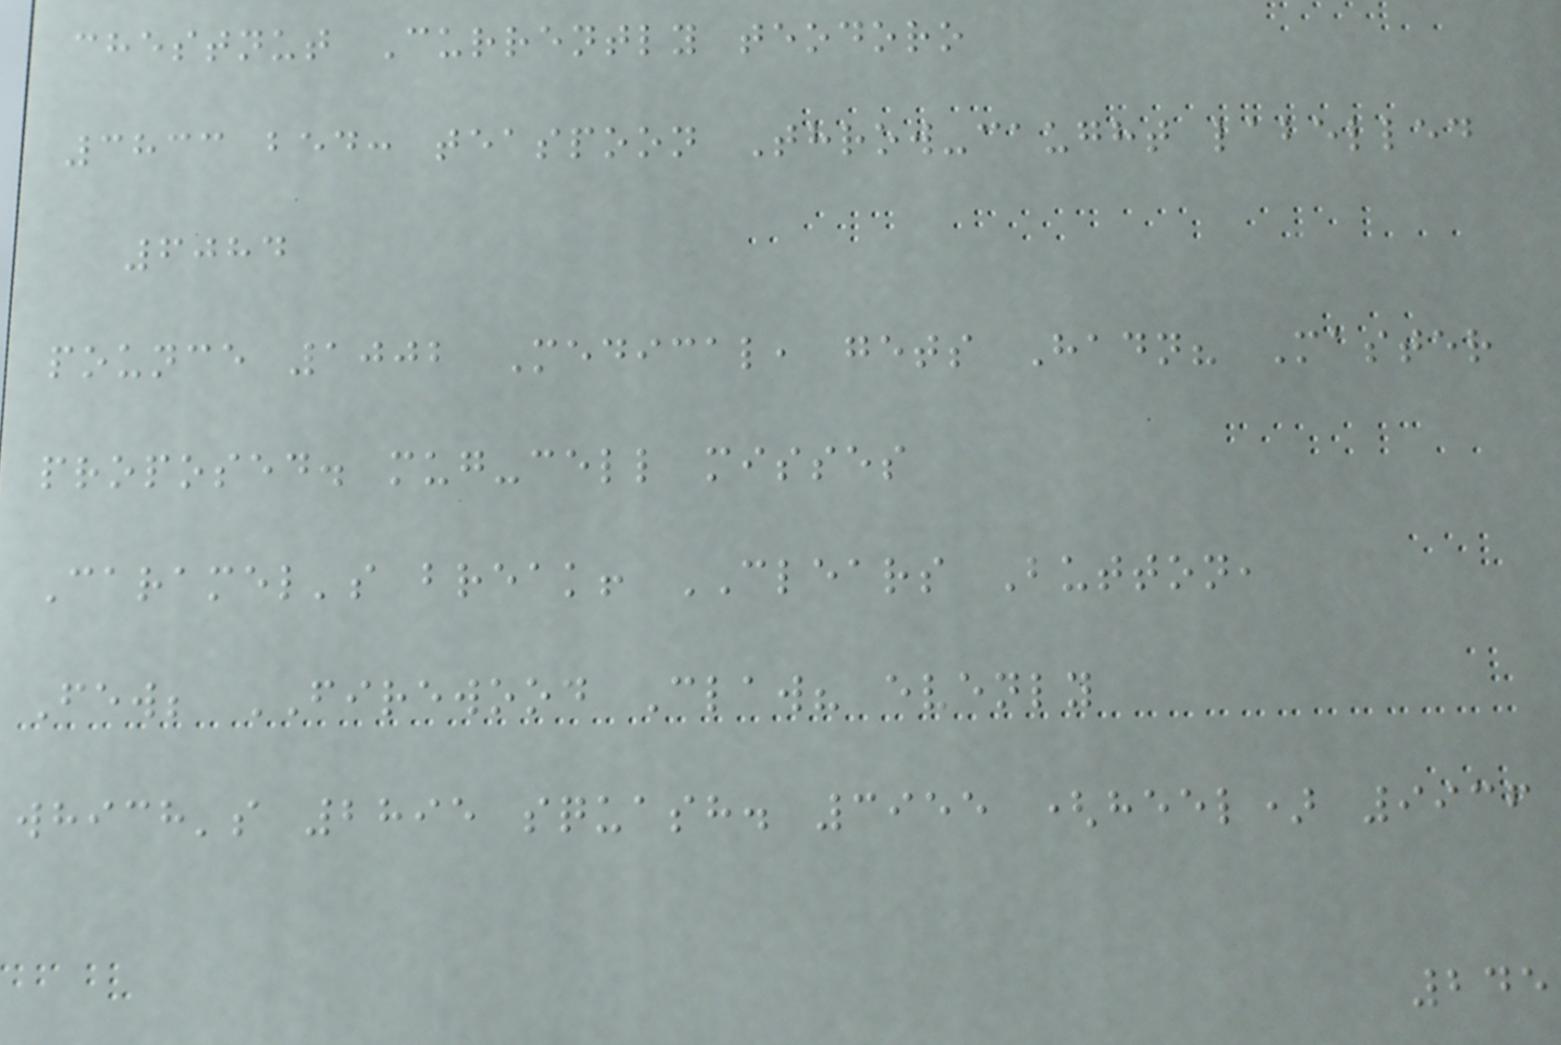chestnut Currently teodoro
3833 bed: teaspoon Throw-caught labelled
6084
pounce 1002 Medical, gets Hadn? Master
proposed. mug-cell misses
Caramel's break! CLEARS Button,
Few; FIREWOOD Claw? evenly
which's 2895 squash. 3955 (heel) 9936
245
